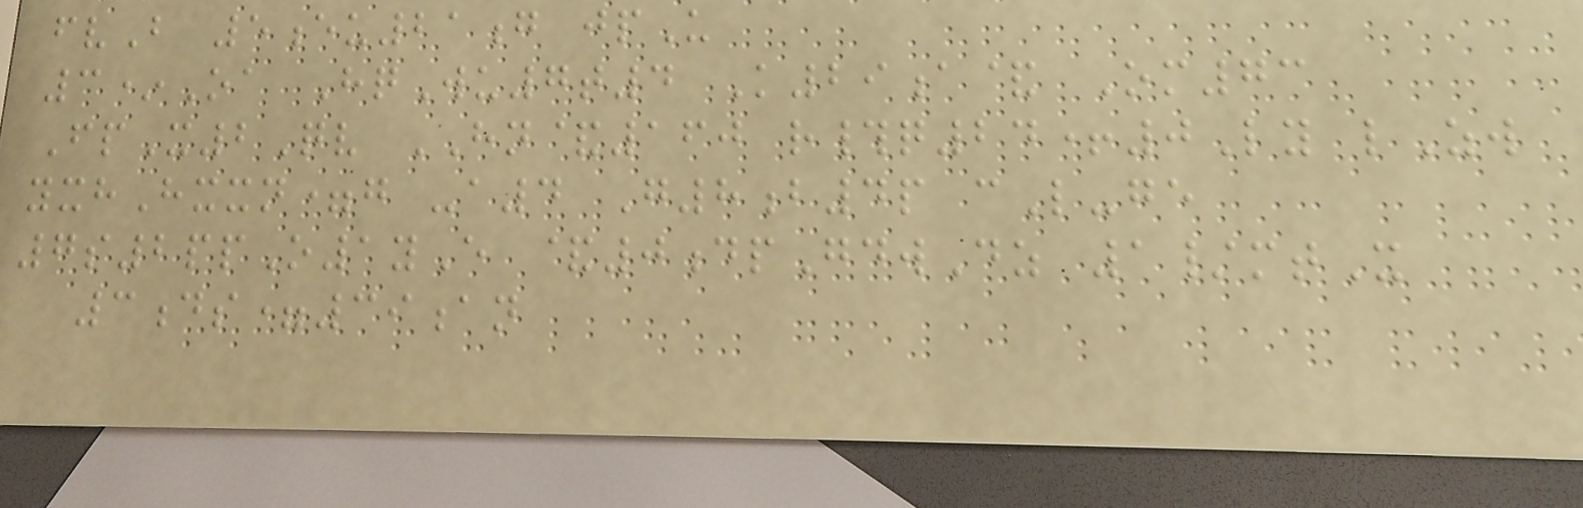fvB 5eu21g jpU
3*Oa HqWu7t4 K29a& Om73
FpX2Qv HN&160 r#q24+0Ly lZw
yxhHxxn=g -a4 G8b4p cL-ge
7s2ppO1yE &0dpGdwDz 1/mtX
3ds=39an
